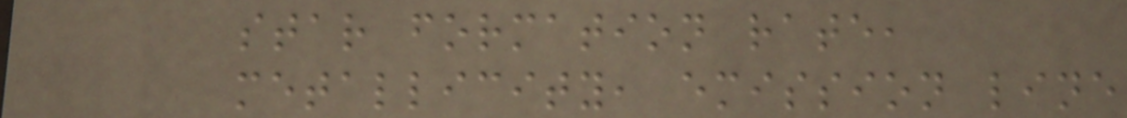star formation rate,
metallicity, emission line
